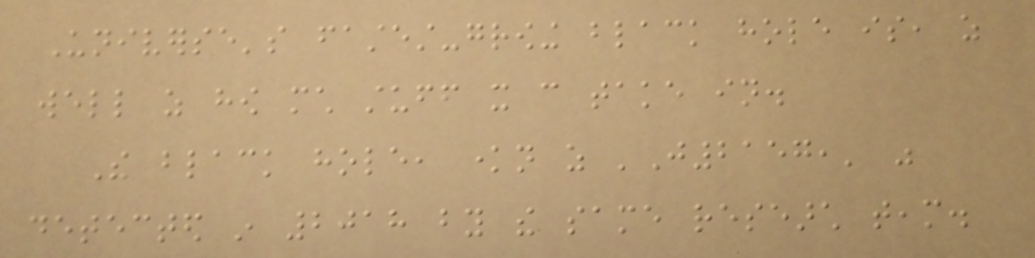Universe's fastest-growing black hole is, as
well as how much stuff it can take in.
The black hole, known as 'J2157,' was
detected in 2018 by the same research team.
